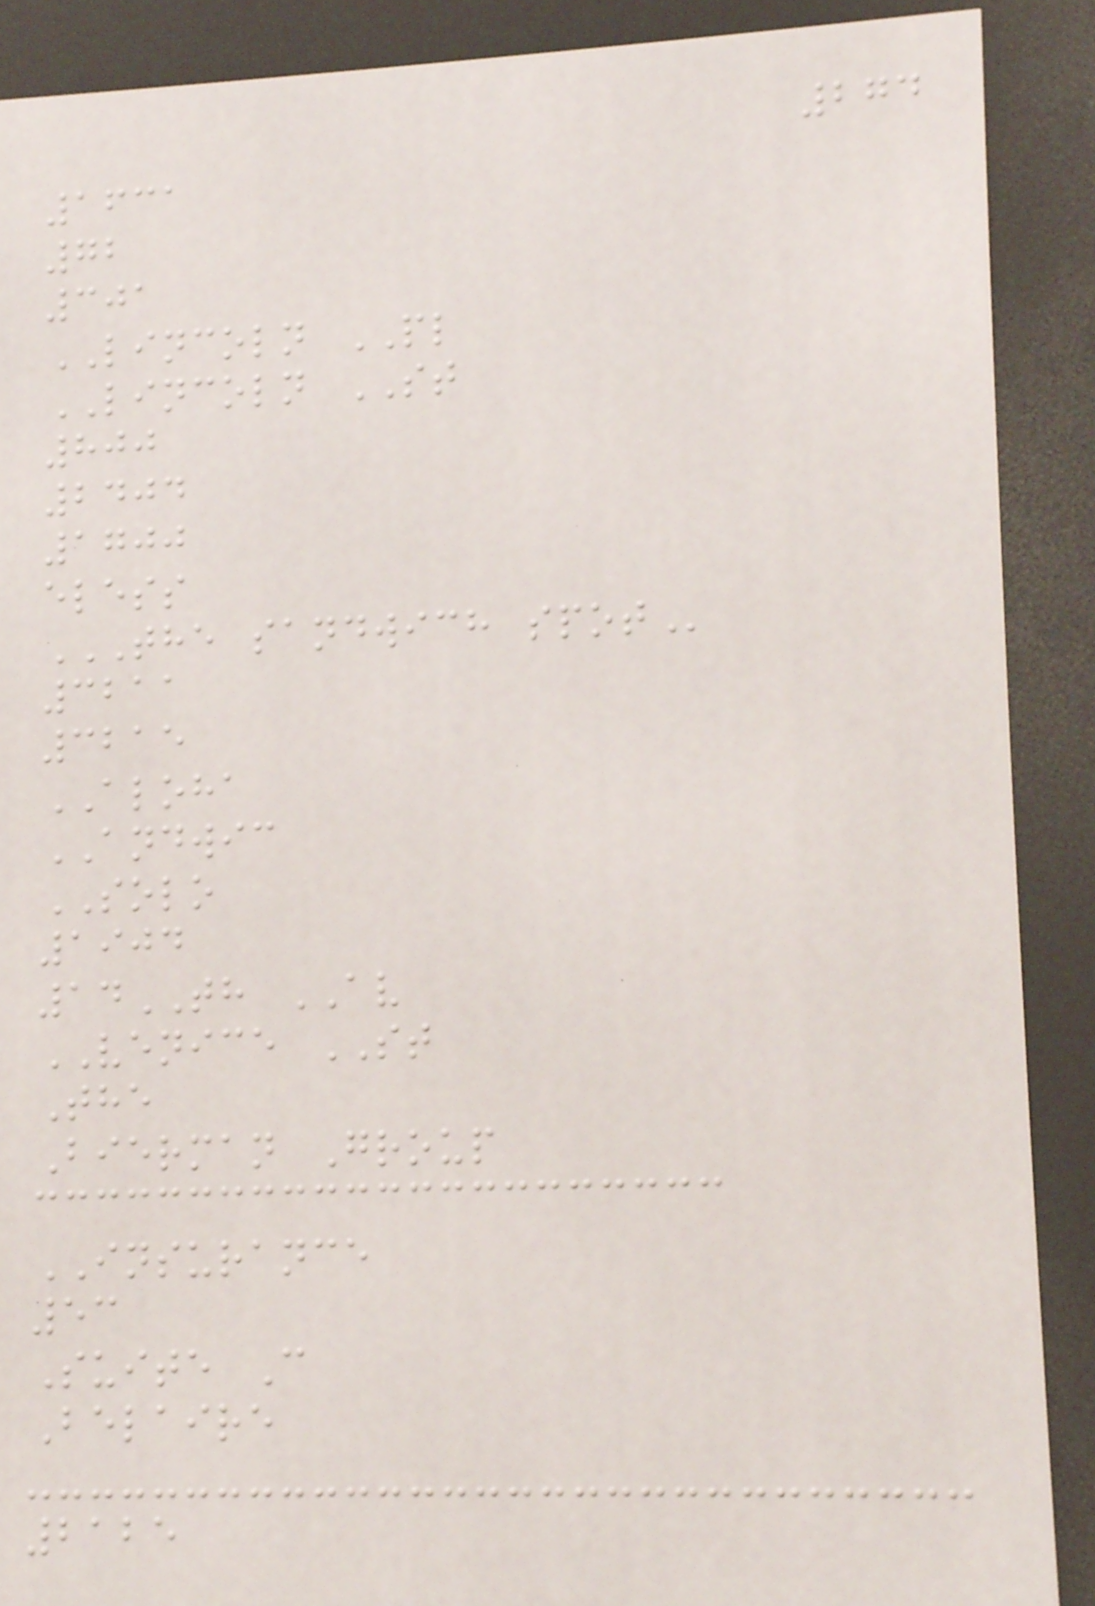274
1631
72
301
LINCOLN PL
LINCOLN ST
800
2404
1700
eless
THE SANDWICH SPOT
3211
3215
ALOHA
ANDWIC
SOLO
1904
14TH AV
VENICE ST
The
Bierman Group
INSURANCE
53
Suite C
Belaire
2125
